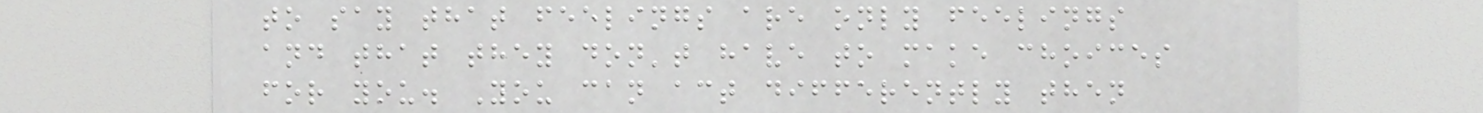to say that feelings are only feelings
and that they don't have to make choices
for you. You can act differently then
